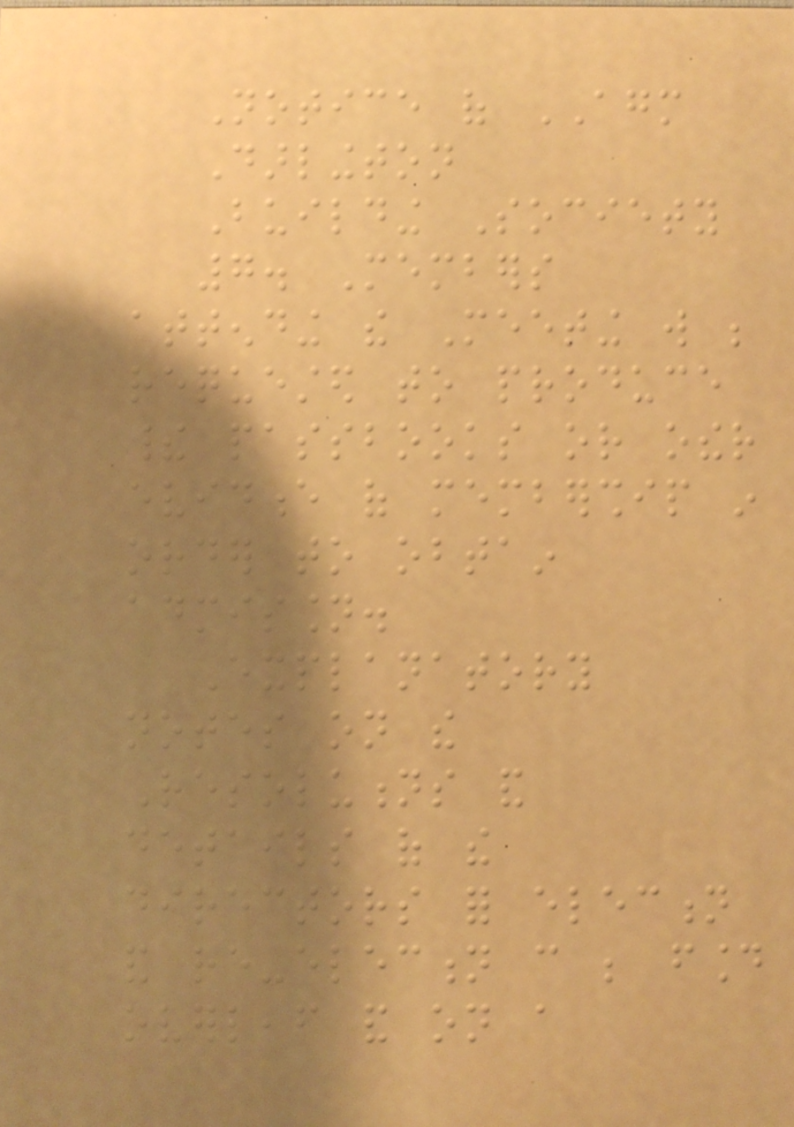Notice of AGM
Darlington
Building Society
7. Members
attending the Meeting will be
requested to produce
their passbooks or other
evidence of membership in
order to obtain
admission.
Explanatory
notes on the
Resolutions and
details of the
directors for election
and re-election can be found
overleaf and on a
